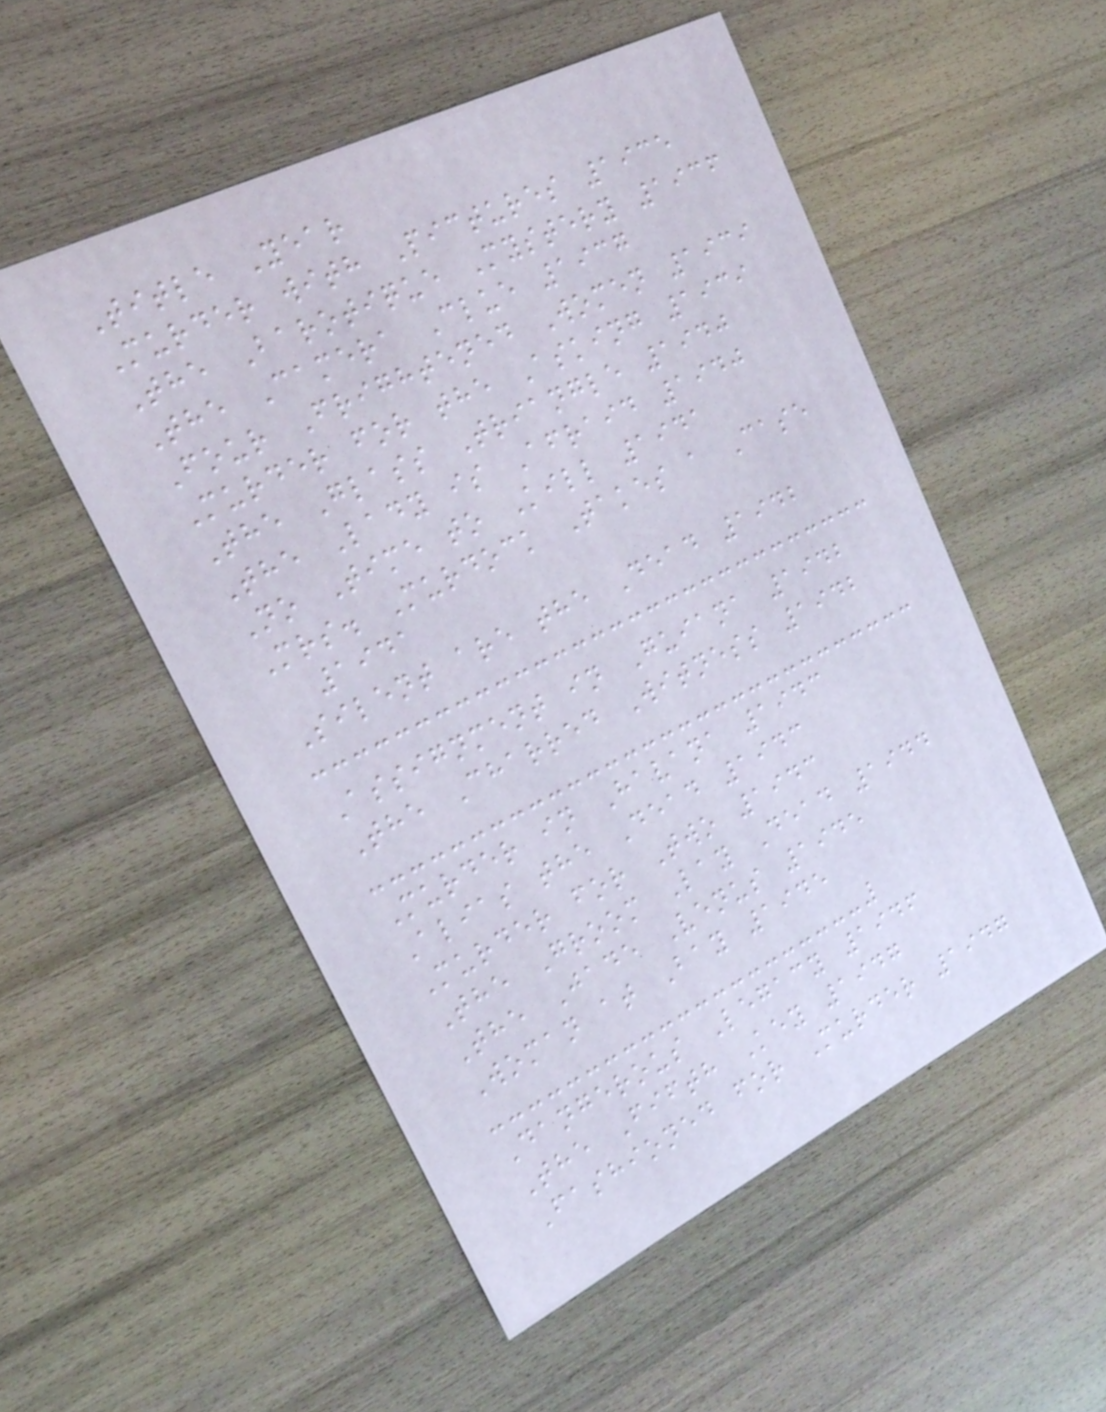Title Year
Murder with Pictures 1935
The Barotique Mystery 1936
The Camera Clue 1937
Four Frightened Women 1939
Murder for the Asking 1939
The Glass Triangle 1940
The Lady is Afraid 1940
No Time to Kill 1941
Mrs. Murdock Takes a Case
1941
Silent are the Dead 1942
Assignment in Guiana 1942
The Charred Witness 1942
Murder in Havana 1943
Alias the Dead 1943
Murder for Two 1943
The Groom Lay Dead 1944
The Jade Venus 1945
Woman at Bay 1945
Dangerous Legacy 1946
The Fifth Key 1947
Fashioned for Murder 1947
